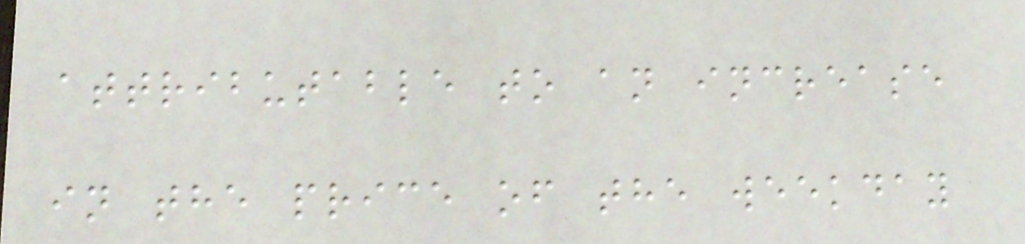attributable to an increase
in the price of the weekday
